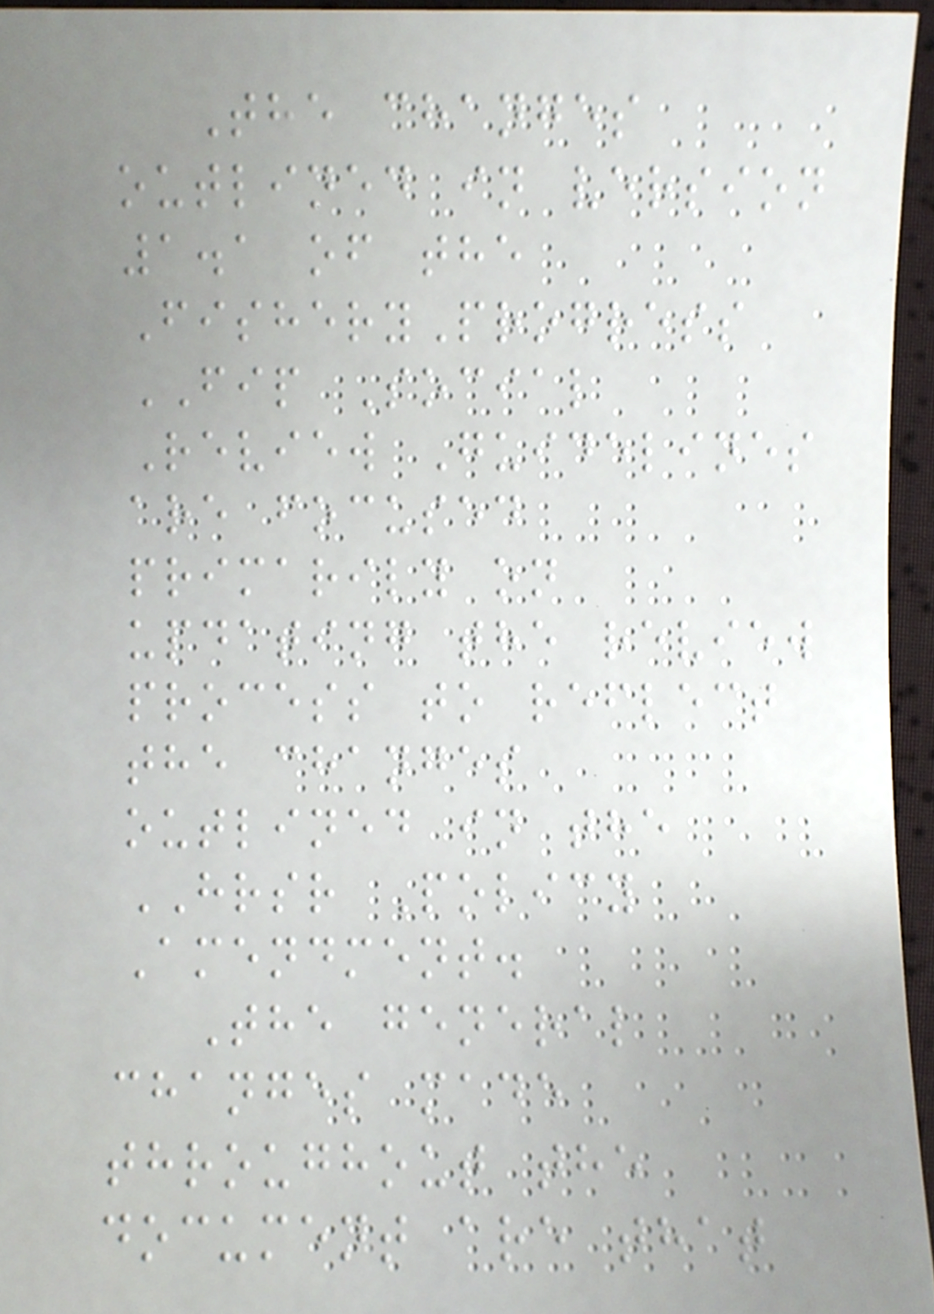The changes
outlined in version
1.1 of the
FisheryProgress
FIP Social
Review Guidelines
are focused
primarily on
updating the review
process to reflect
the changes
outlined in the
HRSR Policy
Amendment.
The general
changes made
throughout the
document are that
